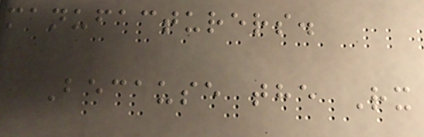manufacturers.
Because the Rx
